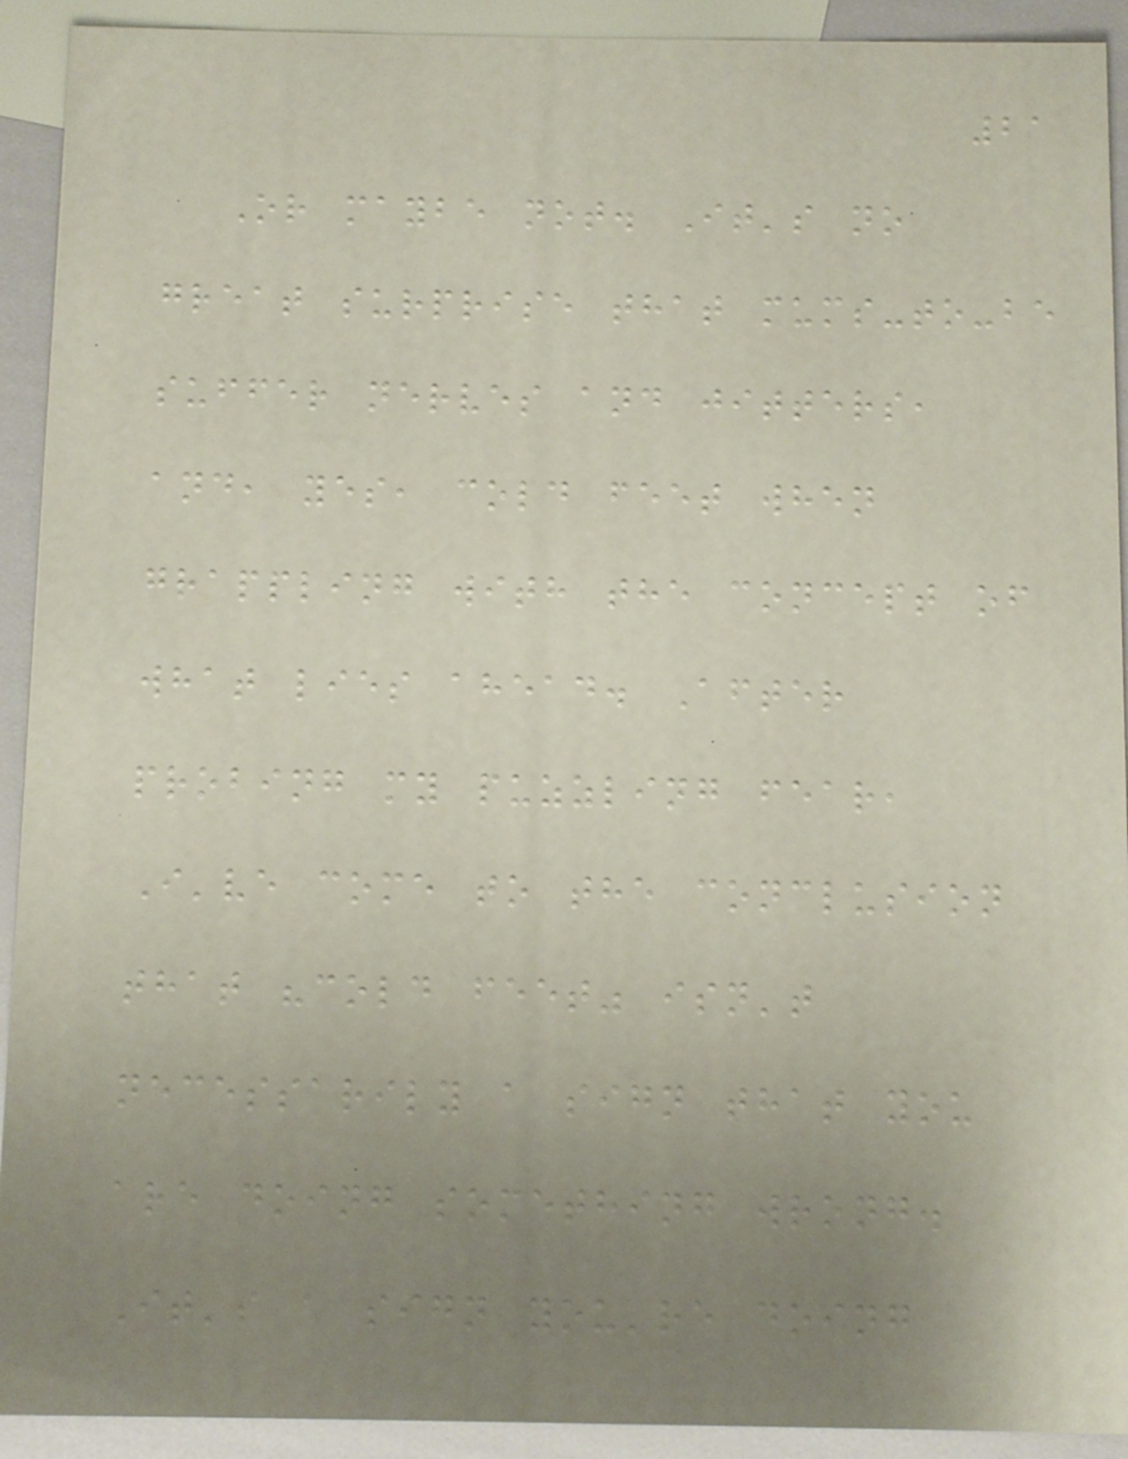21
Or maybe not. It's no
great surprise that mums-to-be
suffer nerves and jitters,
and, yes, cold feet when
grappling with the concept of
what lies ahead. After
probing my puzzling fear,
I've come to the conclusion
that "cold feet" isn't
necessarily a sign that you
are doing something wrong.
It's a sign you're doing
